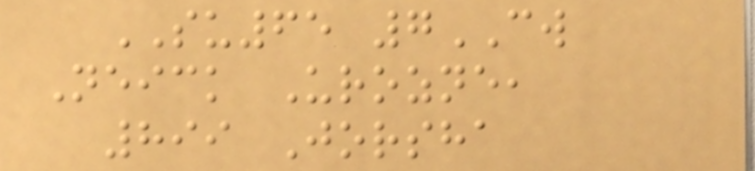SU65 7CW
Neick Urozne,
899 Jorsha
